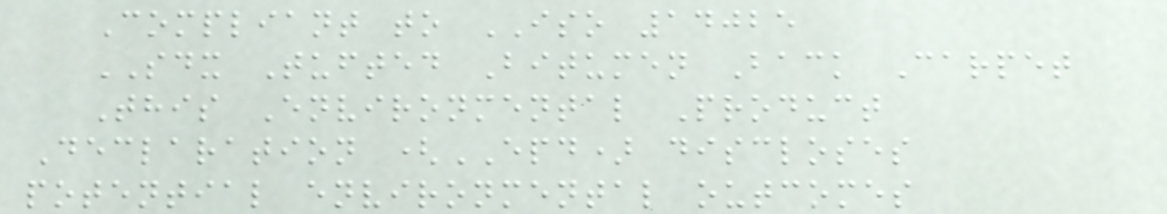Compliant to ISO 14025
SDX Tufted Bitumen Back Carpet
This Environmental Product
Declaration (EPD) discloses
potential environmental outcomes
